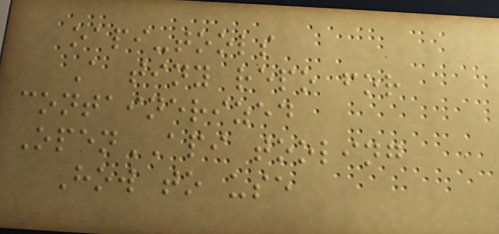oapi-tools
A tiny repo for
containerized
OpenAPI tooling
How to use
